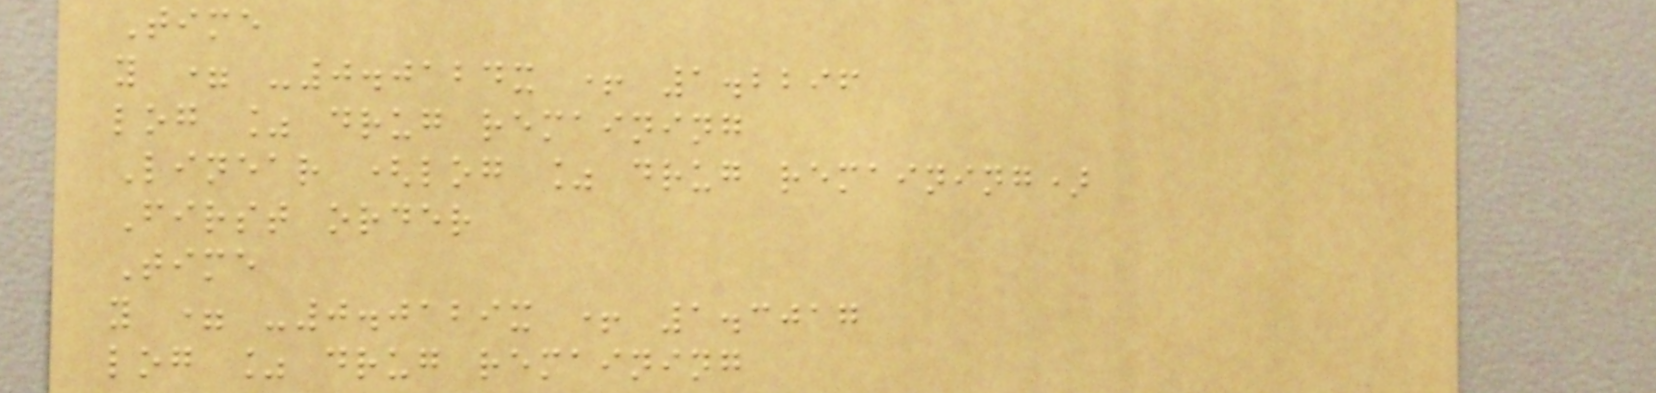Time
y = -0.0124x + 1.2296
log % drug remaining
Linear (log % drug remaining)
First order
Time
y = -0.0129x + 1.3017
log % drug remaining
